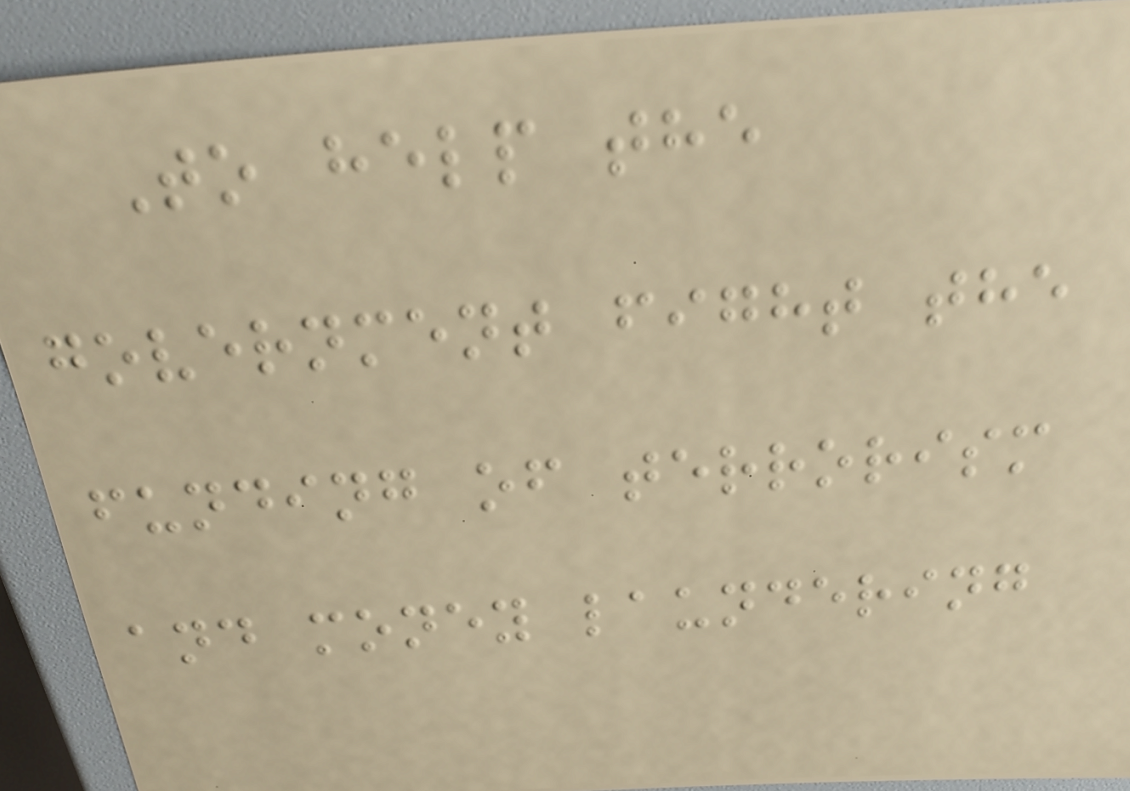To help the
government fight the
funding of terrorism
and money laundering
